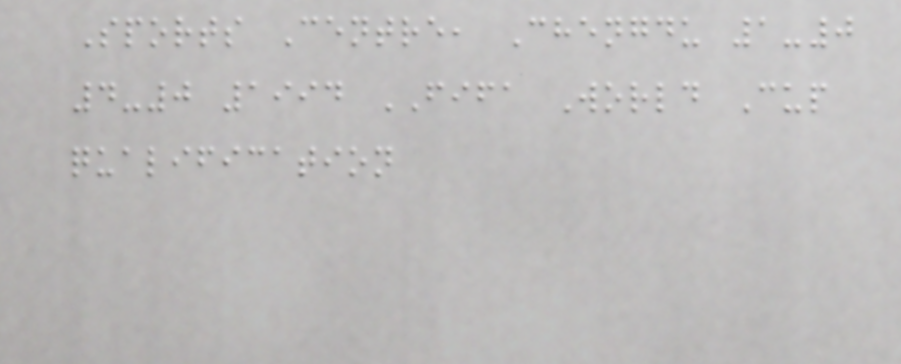Sports Centre, Chengdu 1-0
4-0 1994 FIFA World Cup
qualification
